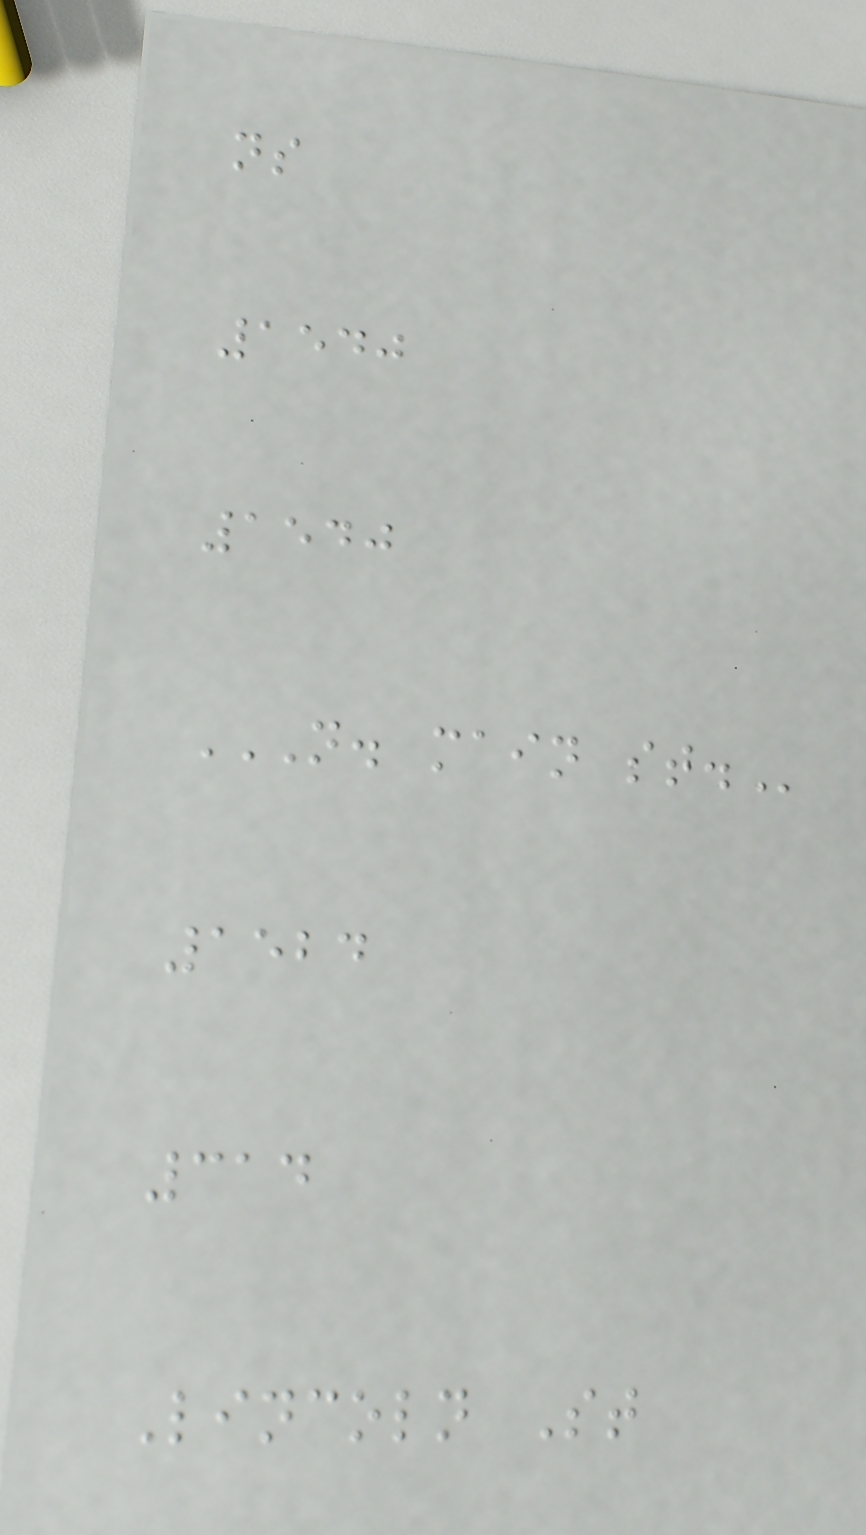ns
1540
1540
N. MAIN ST.
1524
314
Lincoln St
